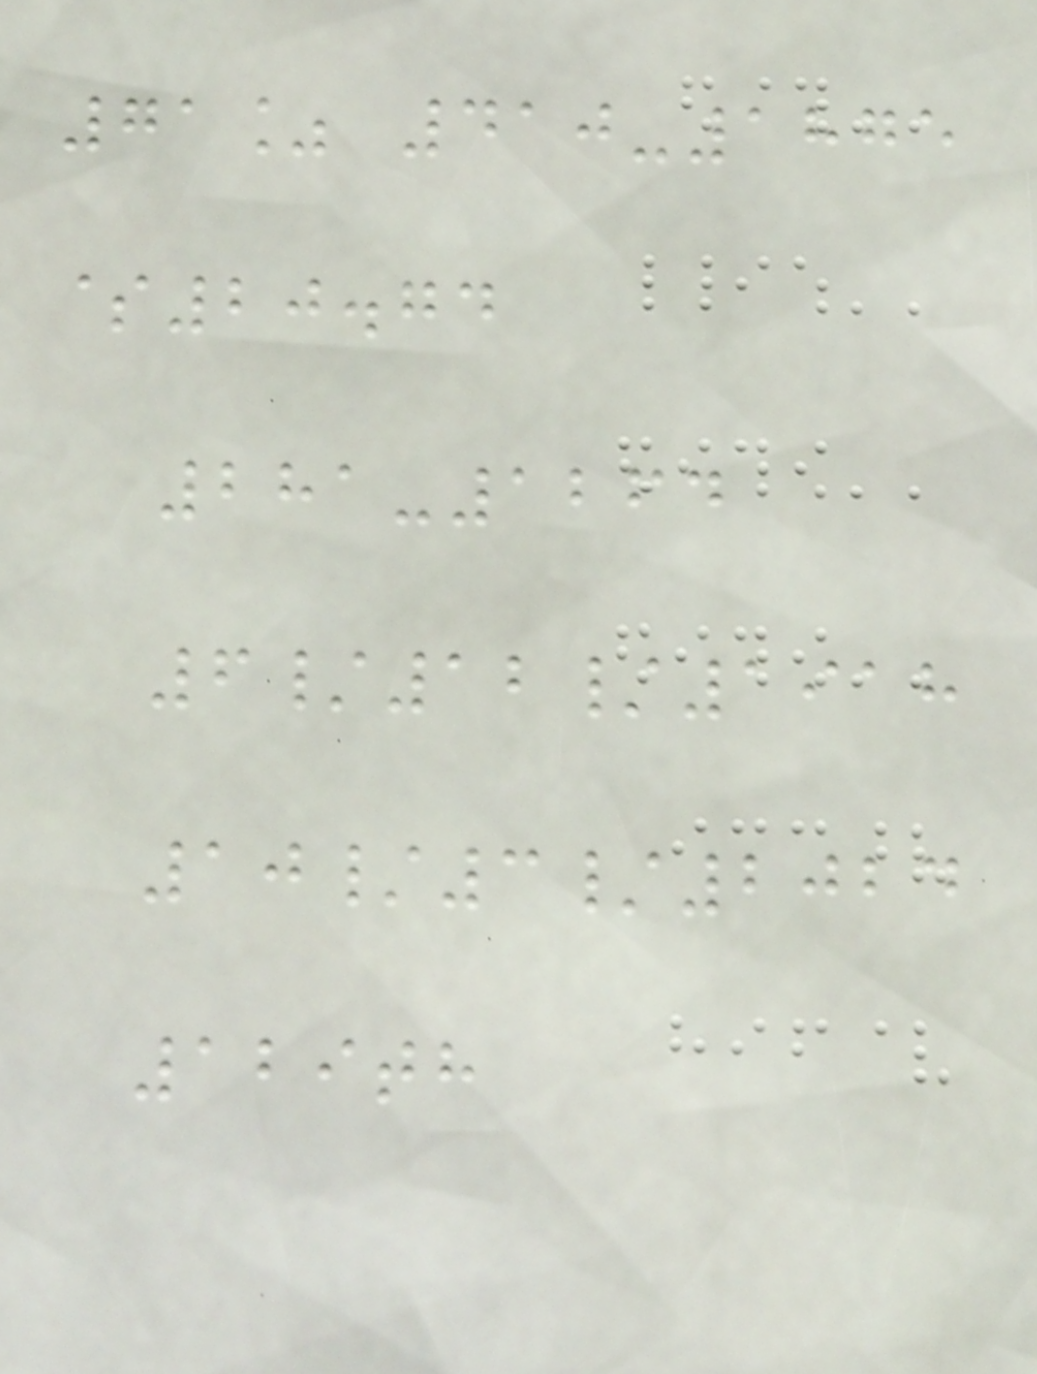71% 410-1875
$20.74
281-1264
6/12/1918
10/3/2024
129th
